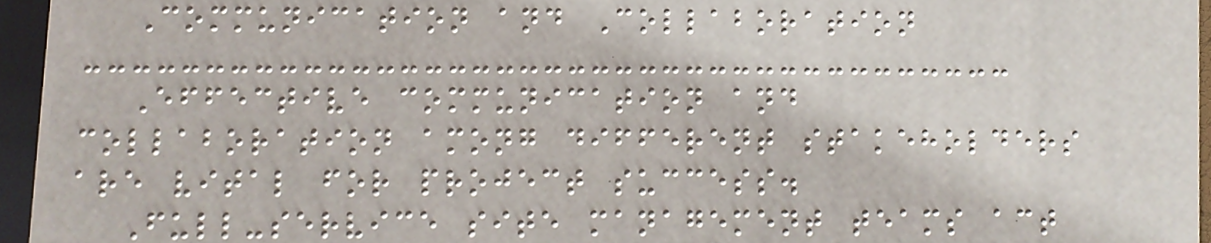Communication and Collaboration
Effective communication and
collaboration among different stakeholders
are vital for project success.
Full-service site management teams act
